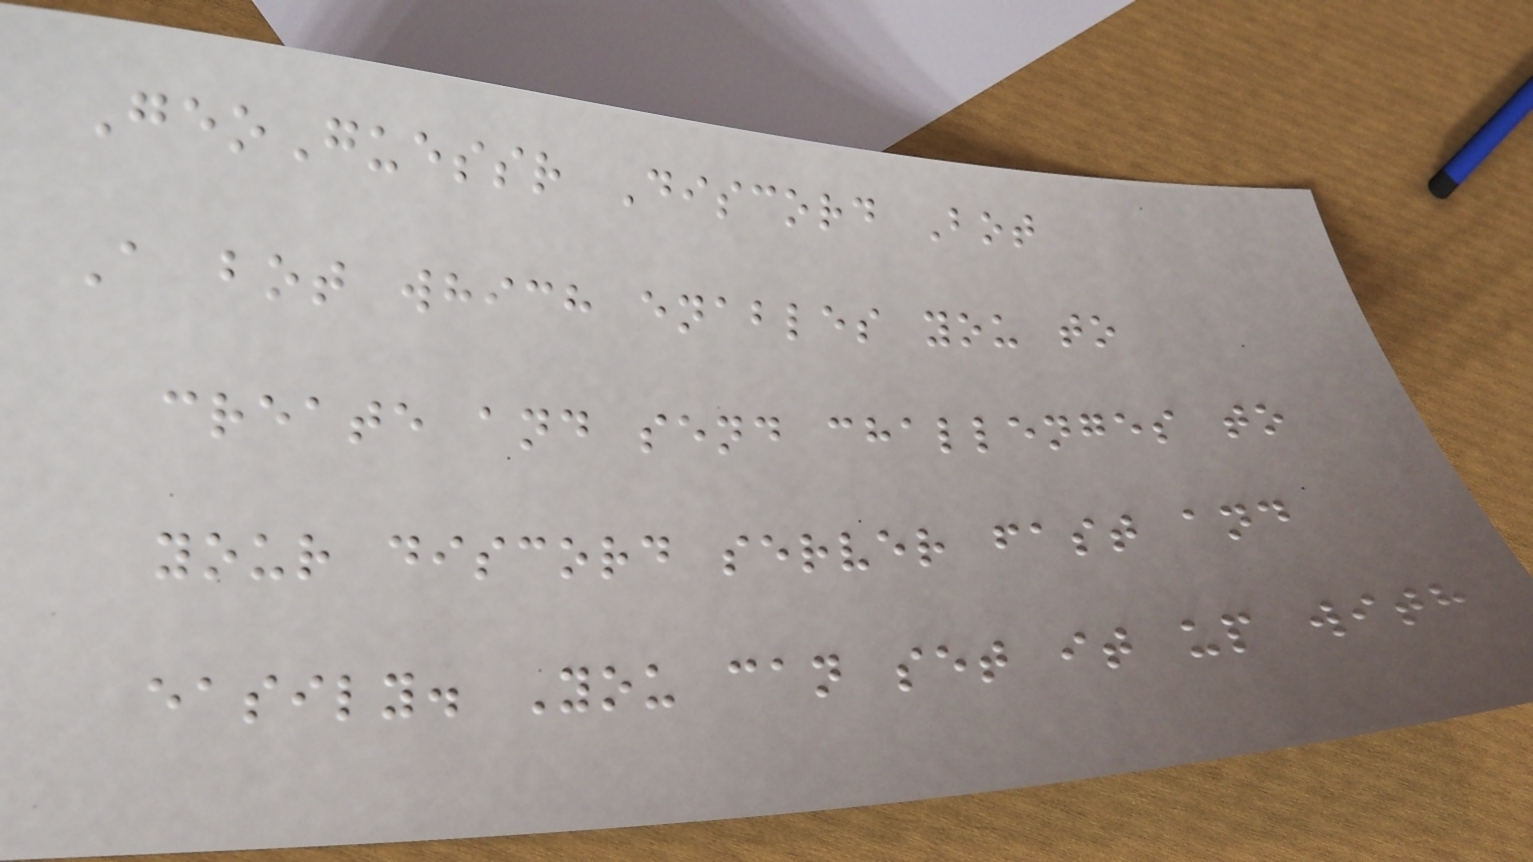GeoGuessr Discord Bot
A bot which enables you to
create and send challenges to
your discord server fast and
easily. You can set it up with
